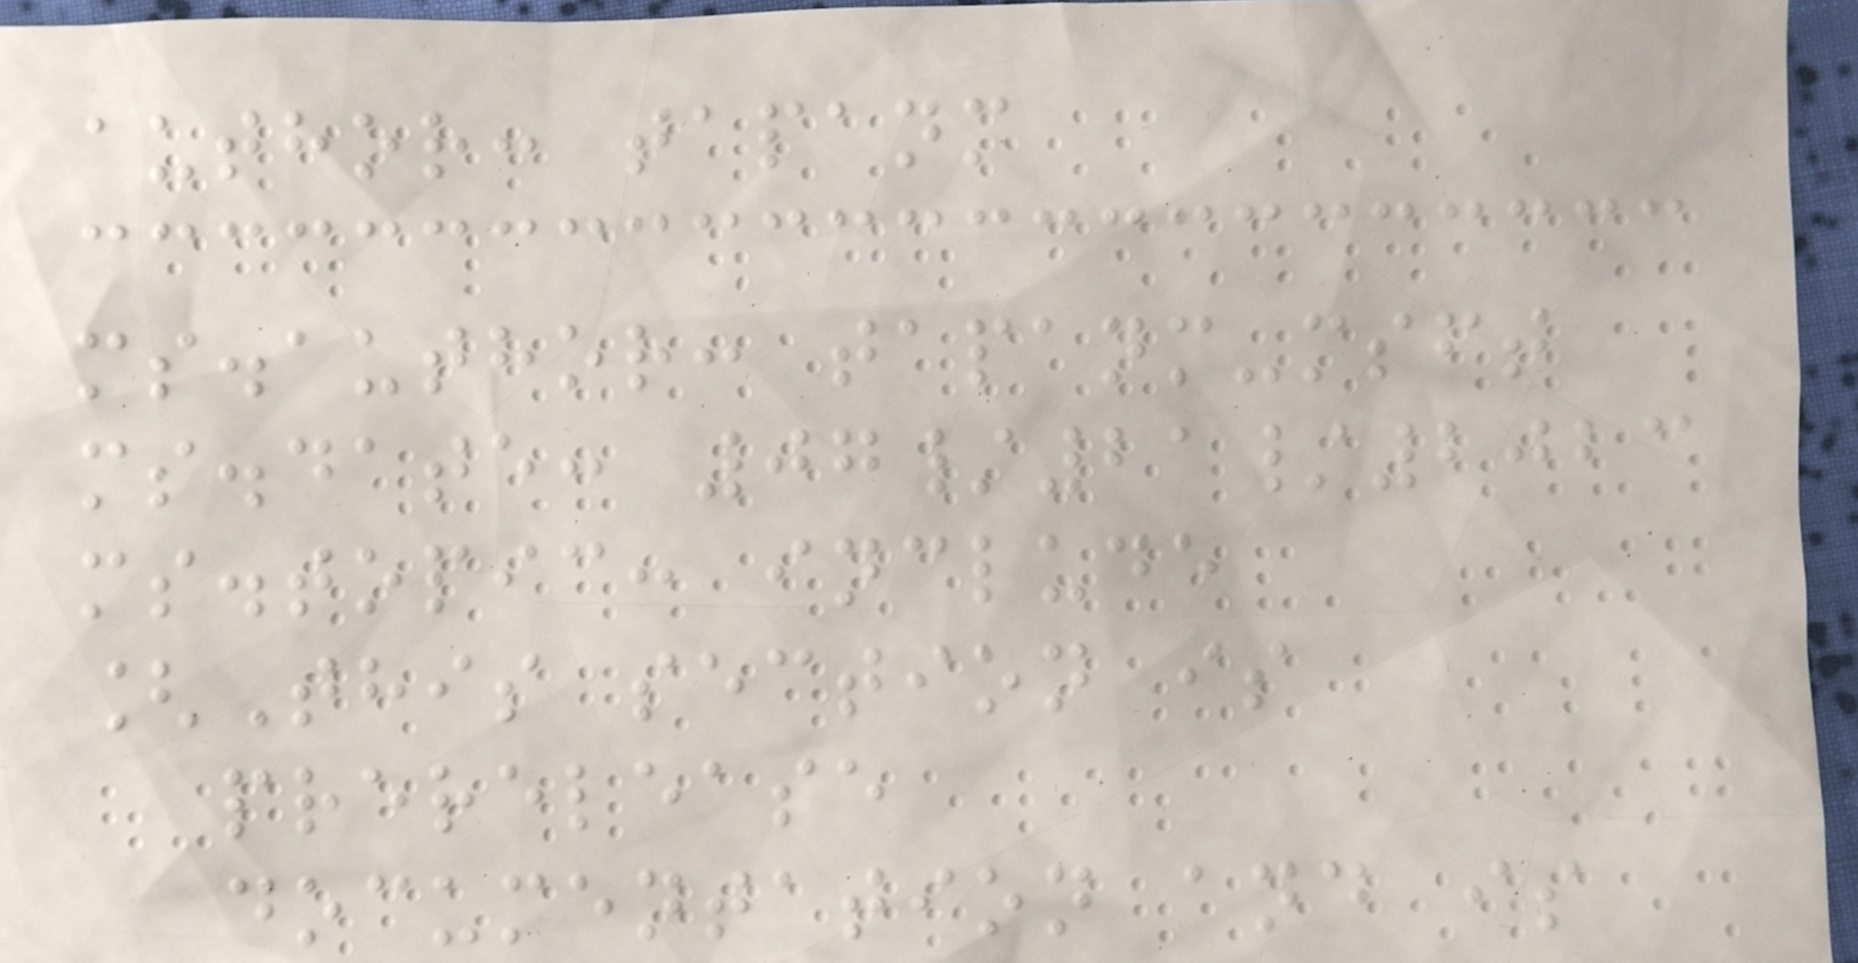author: tapanm
ms.author: tapanm-msft
ms.date: 07/21/2023
ms.topic: include
[This section is
prerelease
documentation and is
